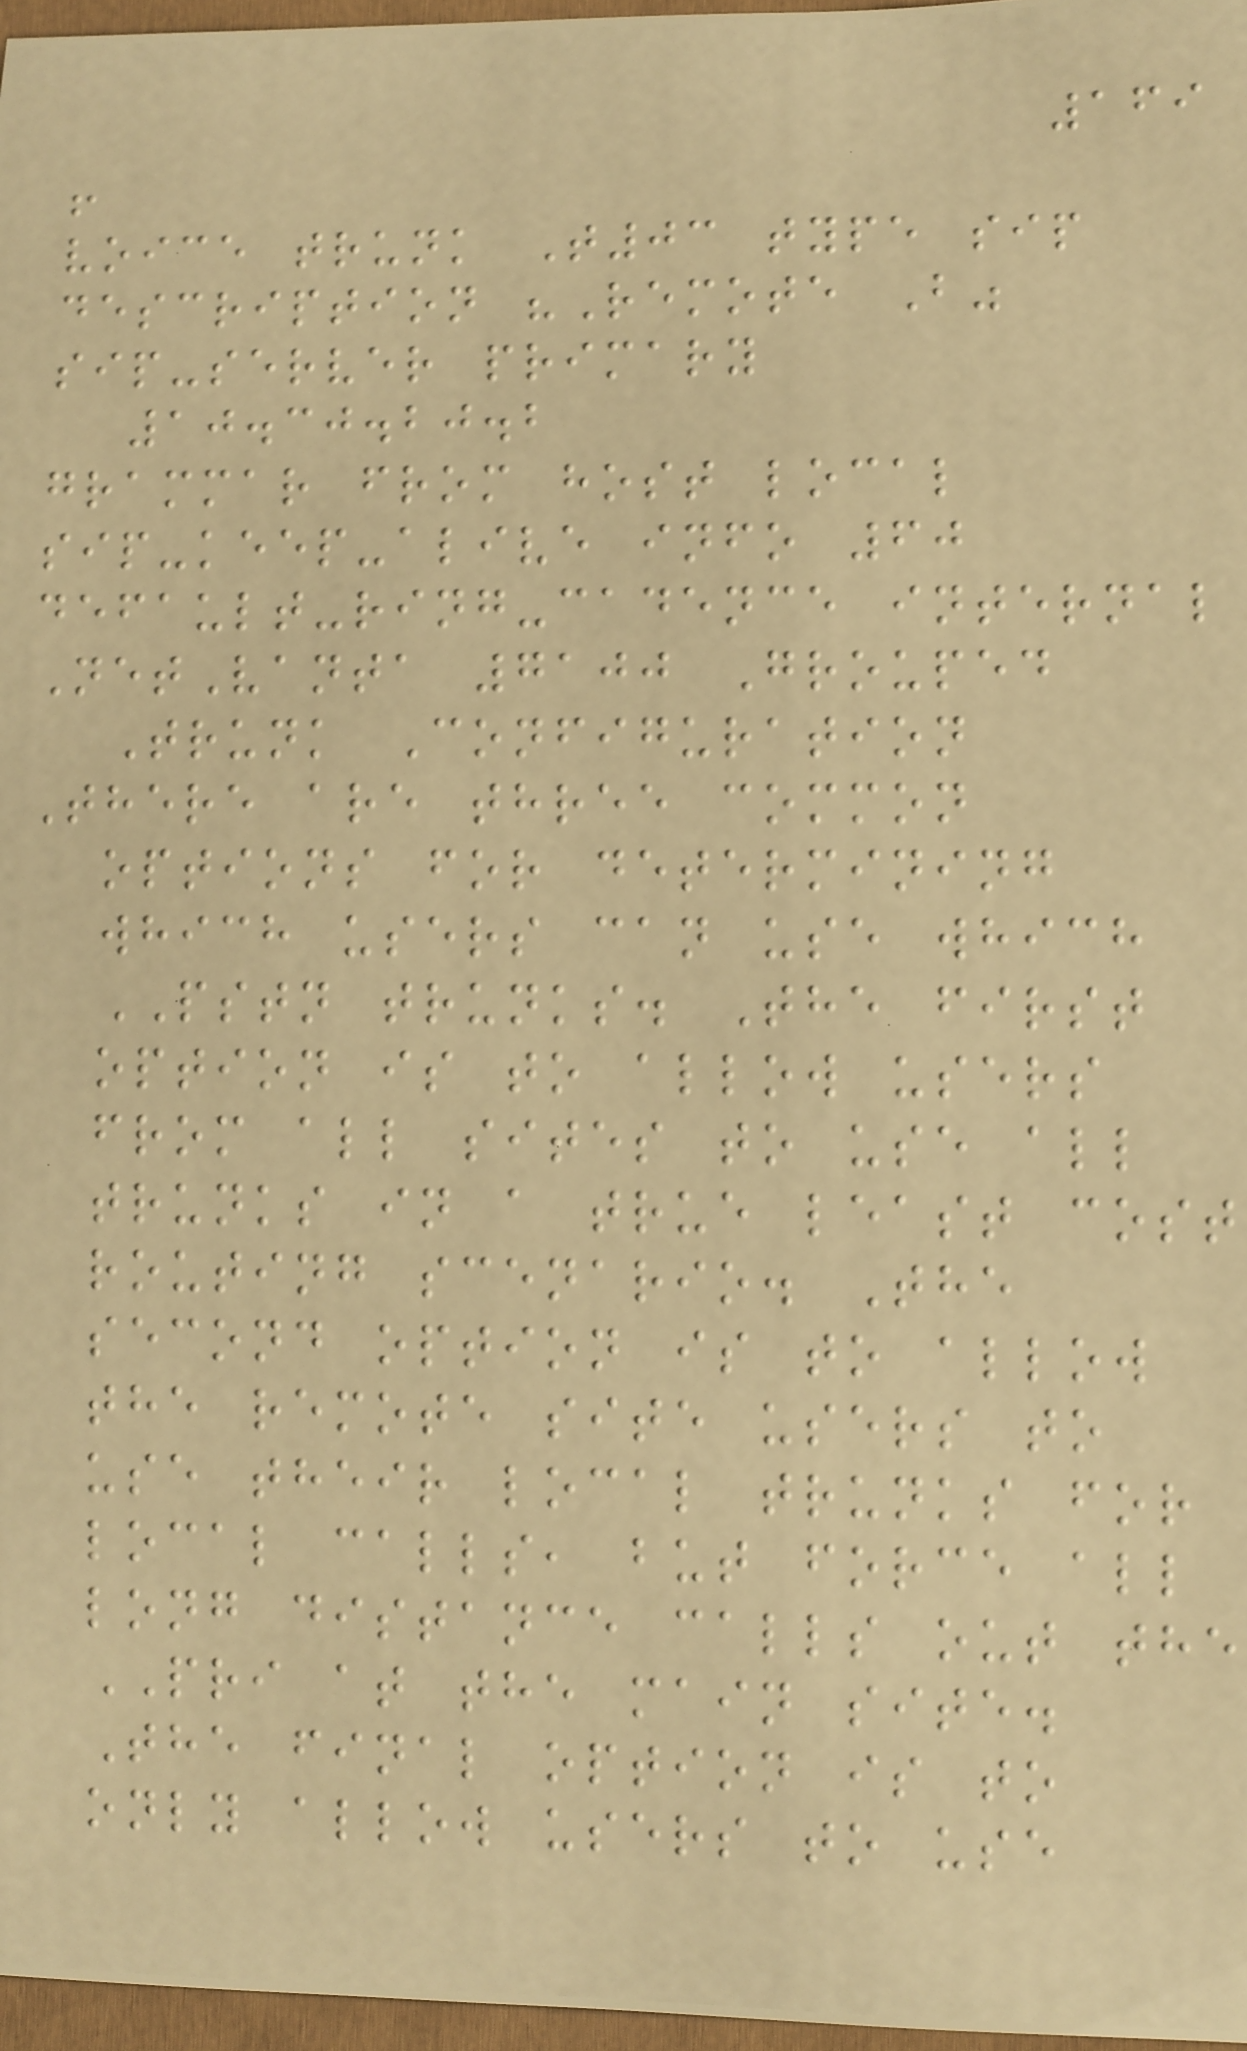169
!
voice trunk T03 type sip
description "Remote B"
sip-server primary
10.30.20.2
grammar from host local
sip-keep-alive info 60
default-ring-cadence internal
NetVanta 7100 Grouped
Trunk Configuration
There are three common
options for determining
which users can use which
PSTN trunks. The first
option is to allow users
from all sites to use all
trunks in a true least cost
routing scenario. The
second option is to allow
the remote site users to
use their local trunks for
local calls, but force all
long distance calls out the
PRI at the main site.
The final option is to
only allow users to use
